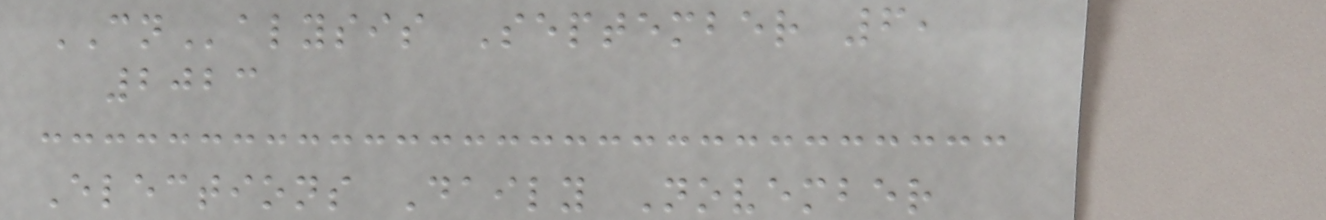CNalysis September 6,
2023
Elections Daily November
